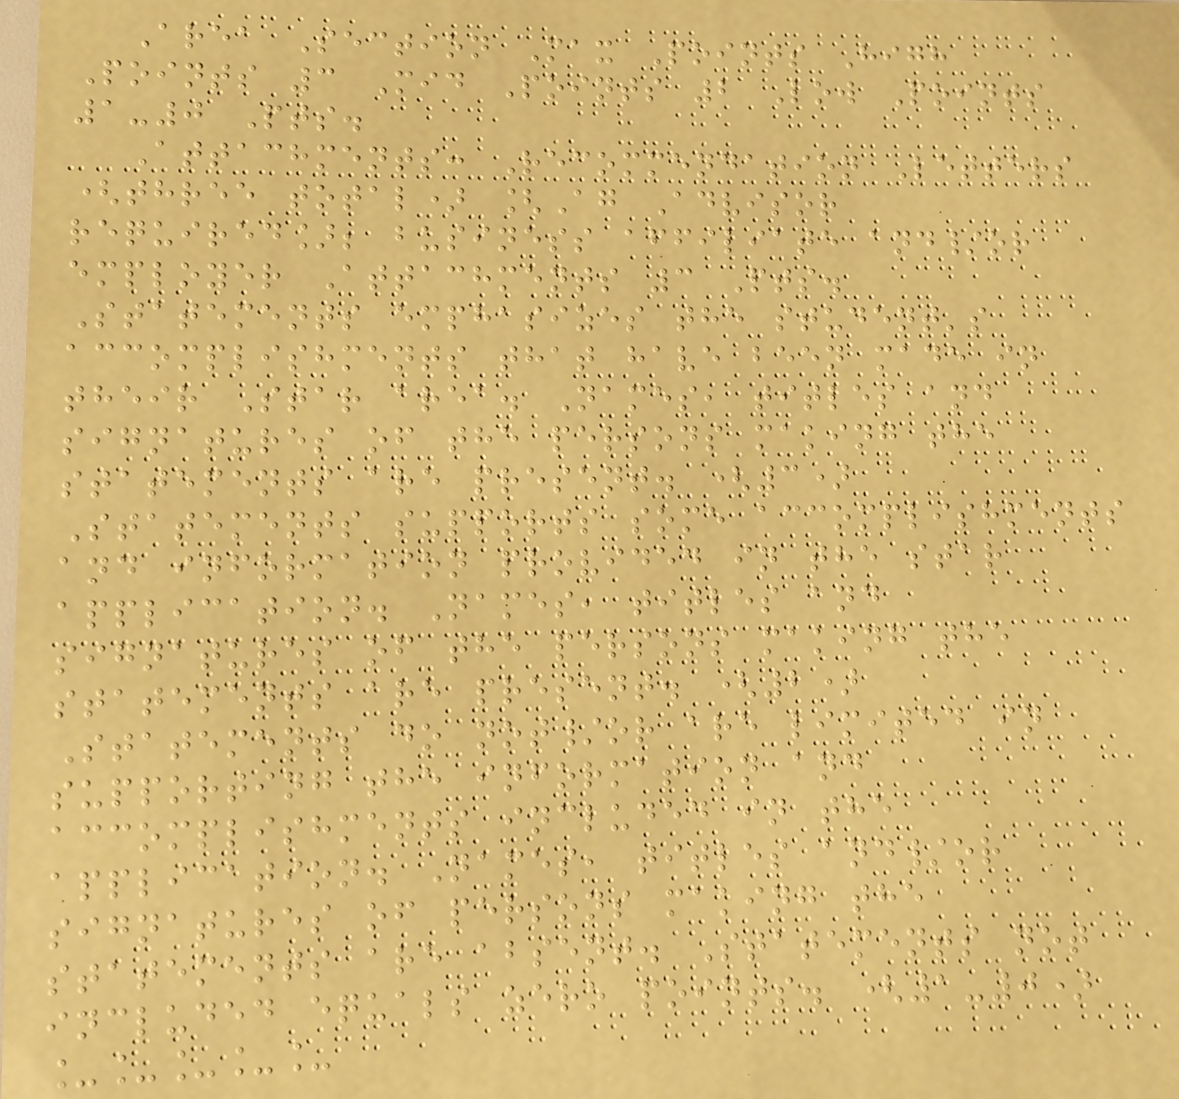Area Section Max Points High
Points 3 Mid Points 2 Low Points
1-0 Pts.
Attachments: Recommendation Letters
(three total) [Ag Advisor
required]; business affiliate and/or
employer Attachments 3 Pts.
Statements emphasizes the student's
accomplishments that have been made in
their Star area. Names, titles and
signatures of the persons making the
statements are present. (3)
Statements supports some accomplishments
and information provided in the star
application. Names, titles and
signatures of the persons making the
statements are present. (2)
Statements do not/or are limited in
supporting the information and
accomplishments included in the
application. Names, titles and/or
signatures of persons making the
statements are absent. Statements not
included equals zero points. (1-0)
_____
